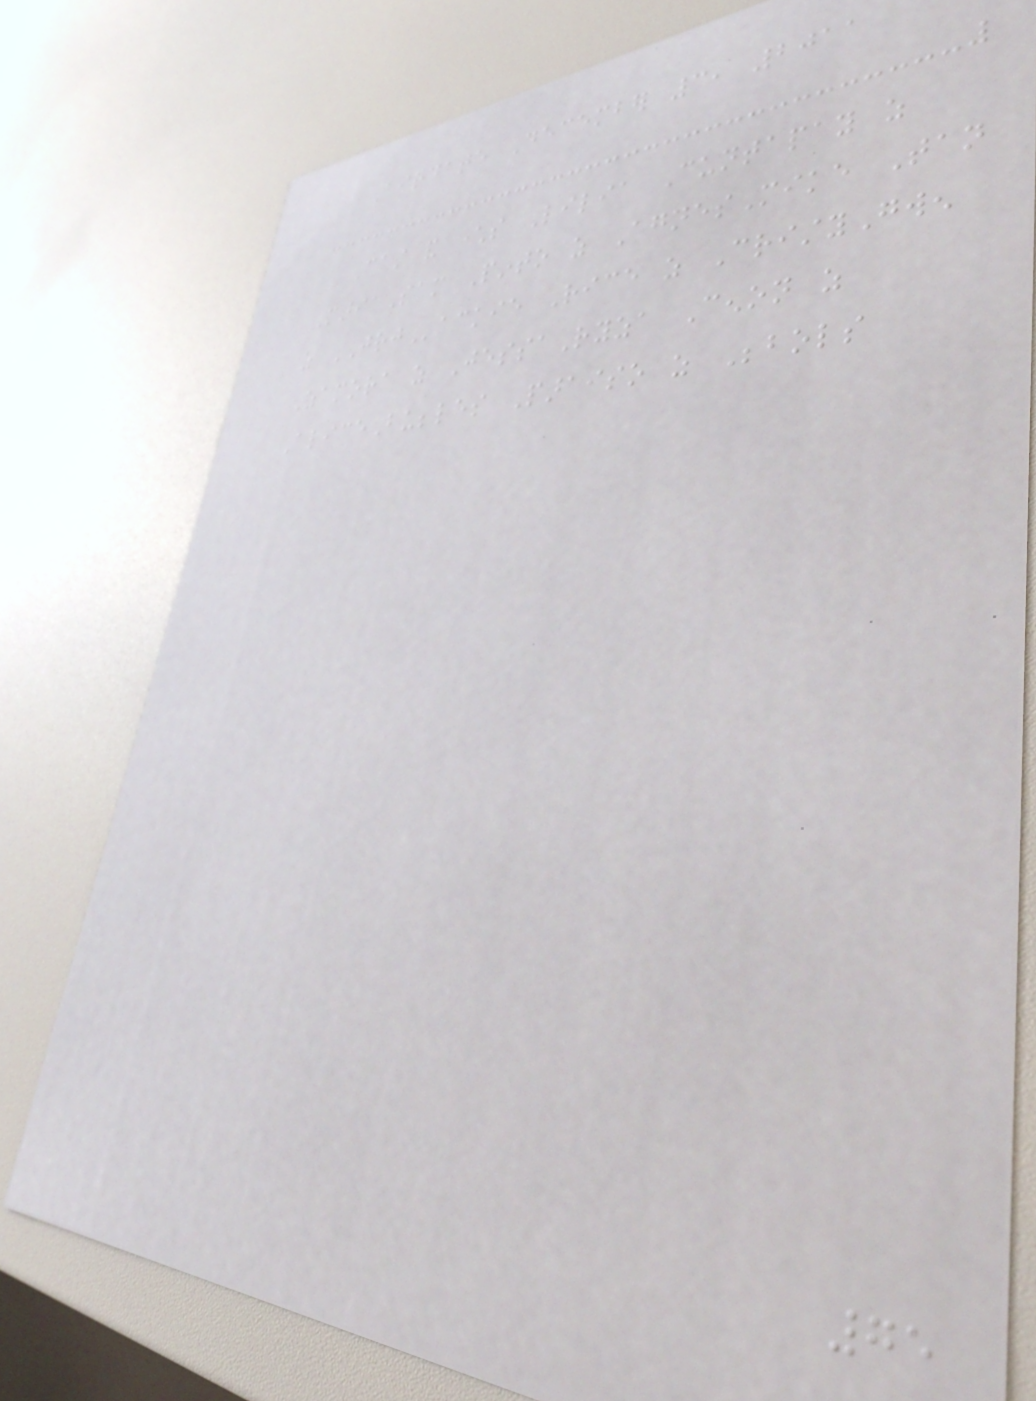Airdate December 3, 2011
Cast and characters Lilia Cuntapay as
MariaSam Pinto as AgnesMike Tan
as JRJackie Rice as CristyGwen
Zamora as JessaRyza Cenon as
AliceBubbles Paraiso as Bebols
75
